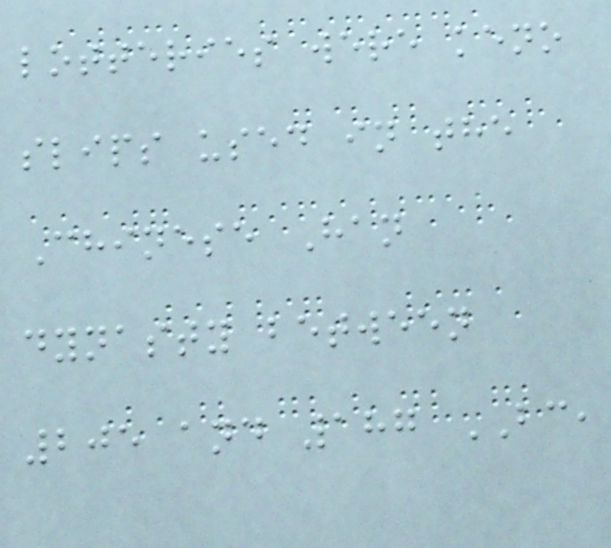lotteries were keno
slips used in the
Chinese Han
dynasty between
205 and 187 BC,
